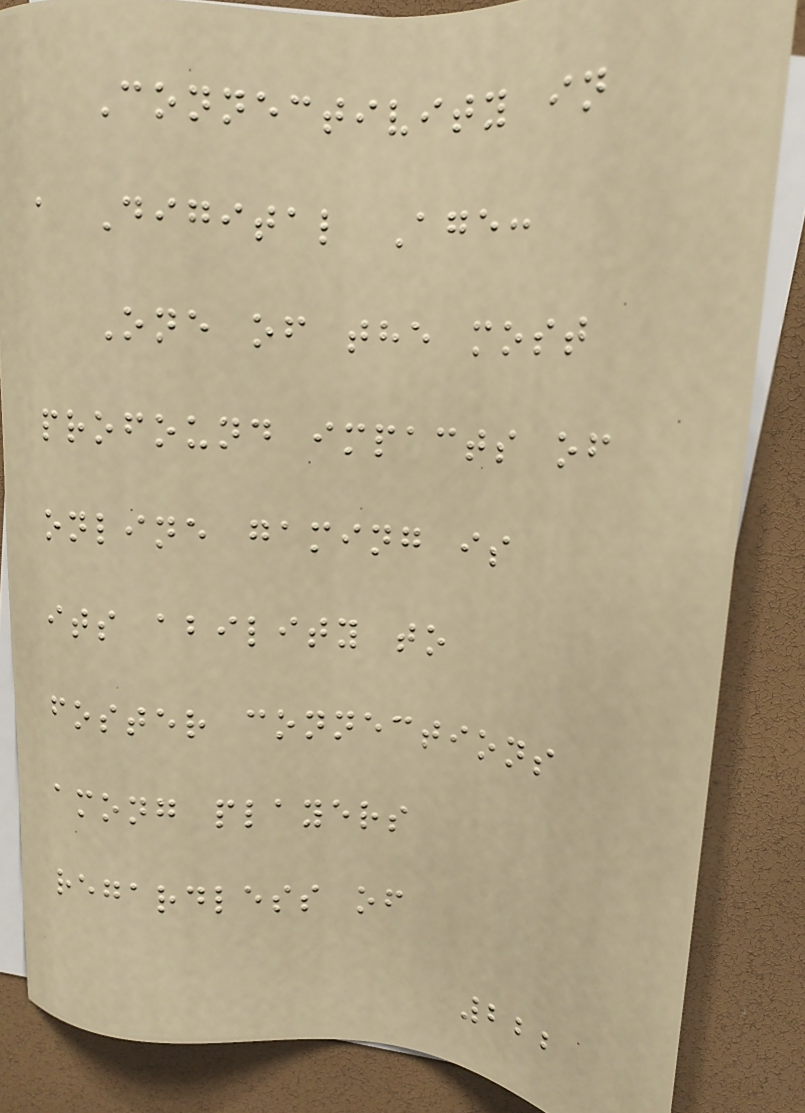Connectivity in
a Digital Age:
One of the most
profound impacts of
online gaming is
its ability to
foster connections
among players
regardless of
222
